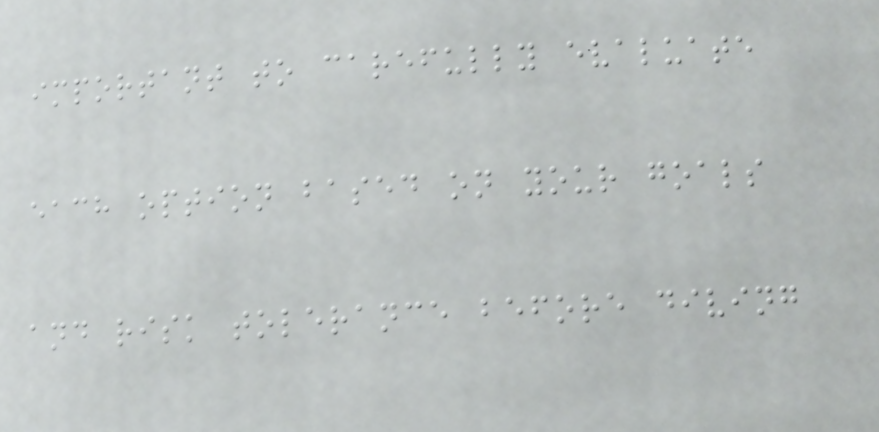important to carefully evaluate
each option based on your goals
and risk tolerance before diving
